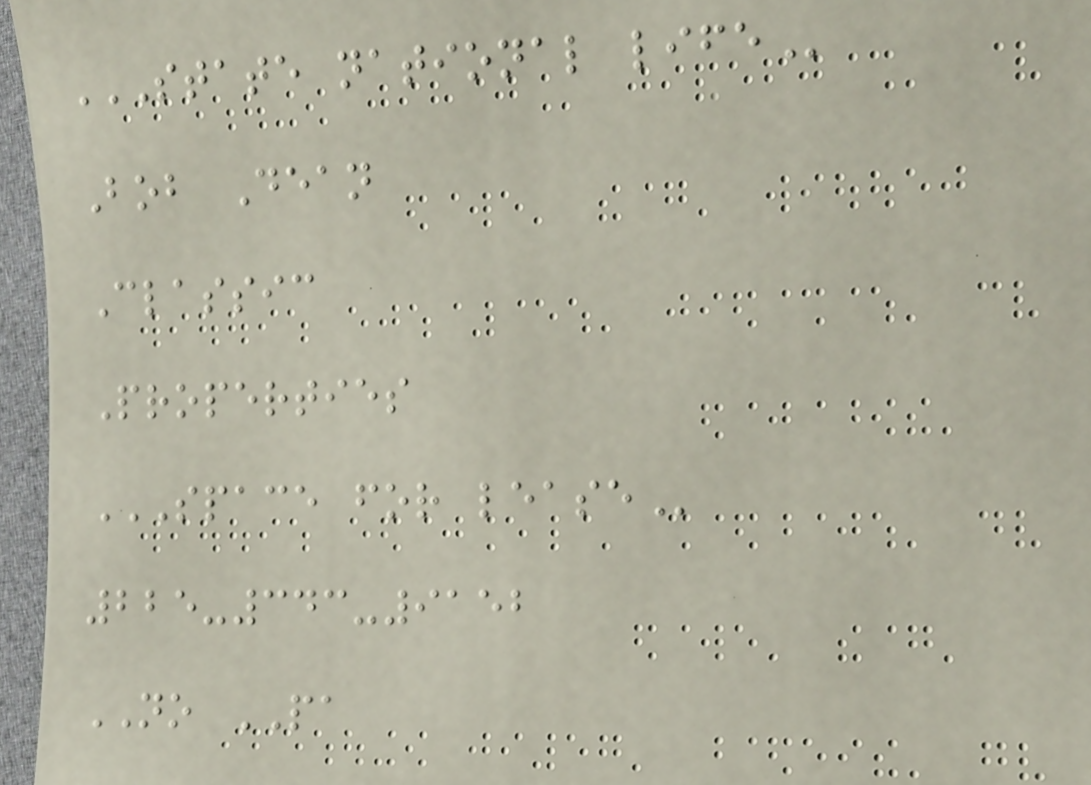STATE NATIONAL LIFE
Bob Dean
Classic
Properties
SPACE FOR LEASE
225-343-9152
NO PA
